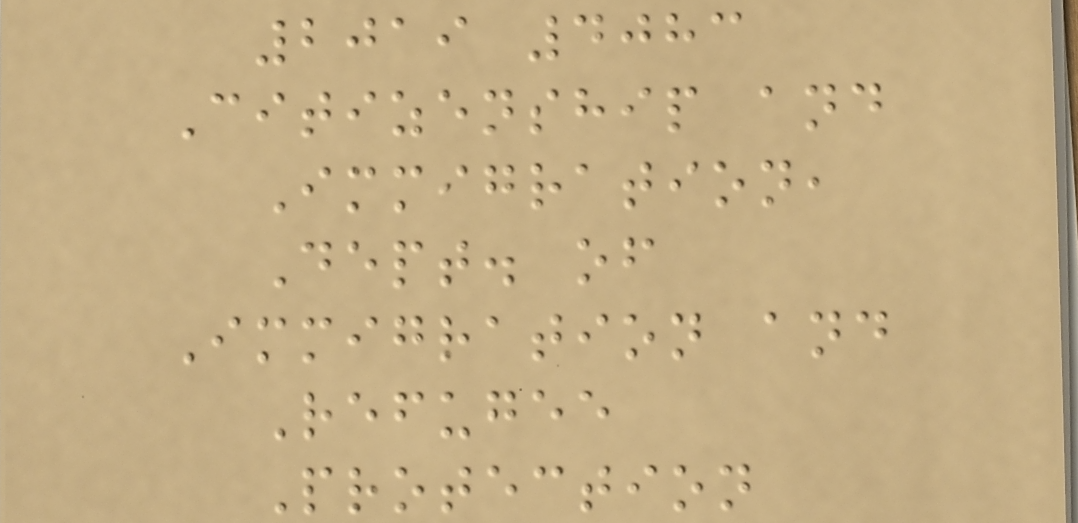2019 4083
Citizenship and
Immigration,
Dept. of
Immigration and
Refugee
Protection
